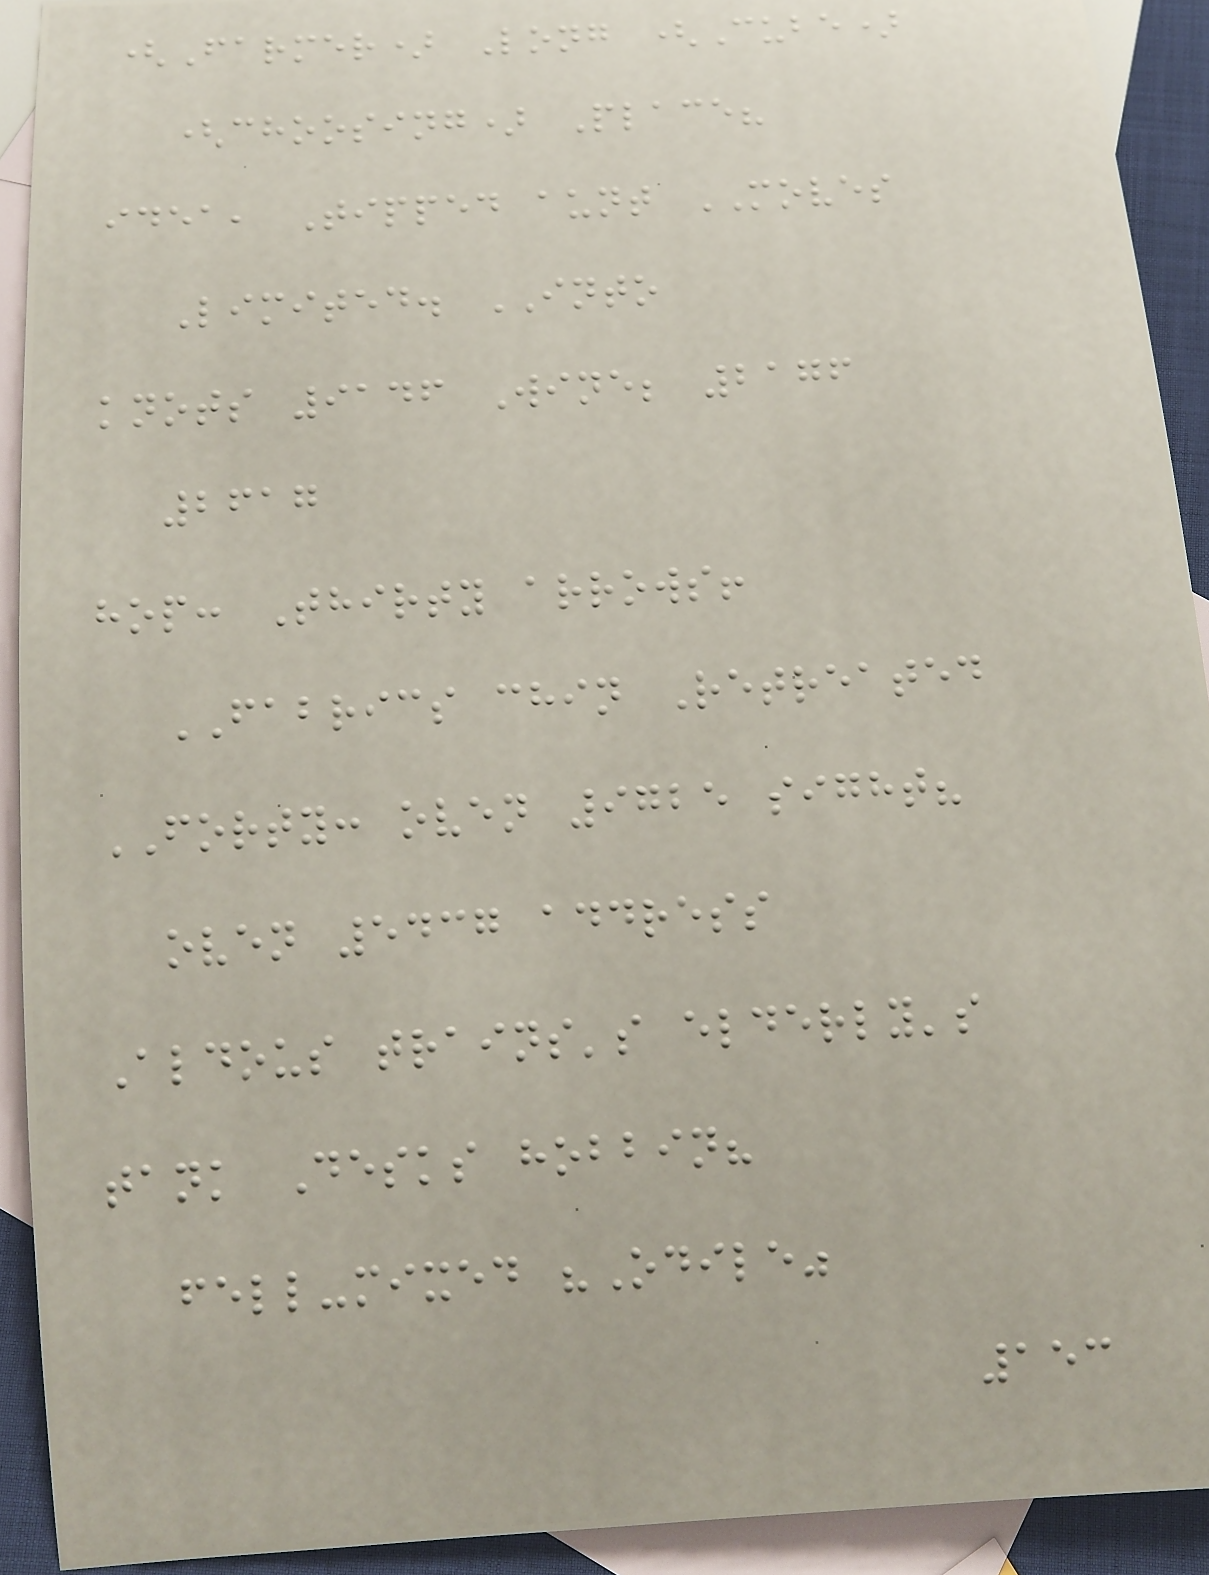(Farmer) Long (Cube)
(choosing) Place?
idea, Tipped aunt MOVES
Limited. INTO
knots 9146 Wine; 2176
2617
hop: Thirty arrows!
FABRICS chin Retreated
FORTY: oven 9725 sight?
oven 5437 address
Aldous trains's elderly's
tank Desks hobbin?
fell-mixed "Odile"
153
